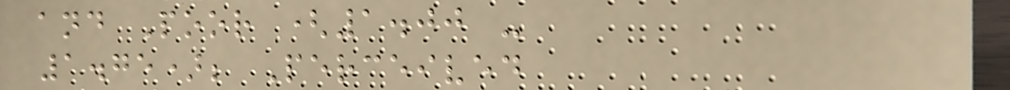and Poor (1.00 -
1.75); Perceived
